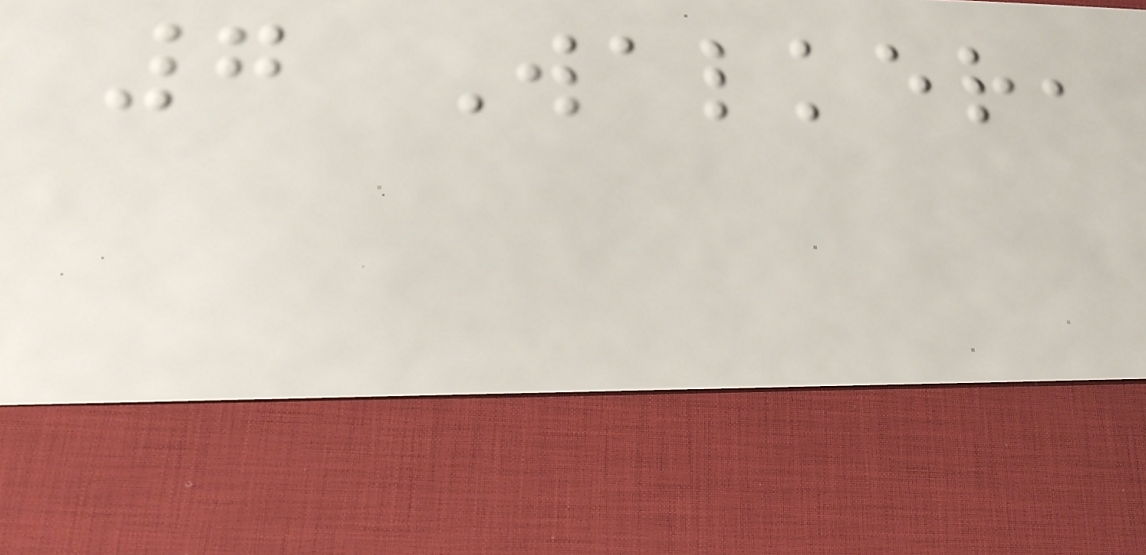7 Walker,
